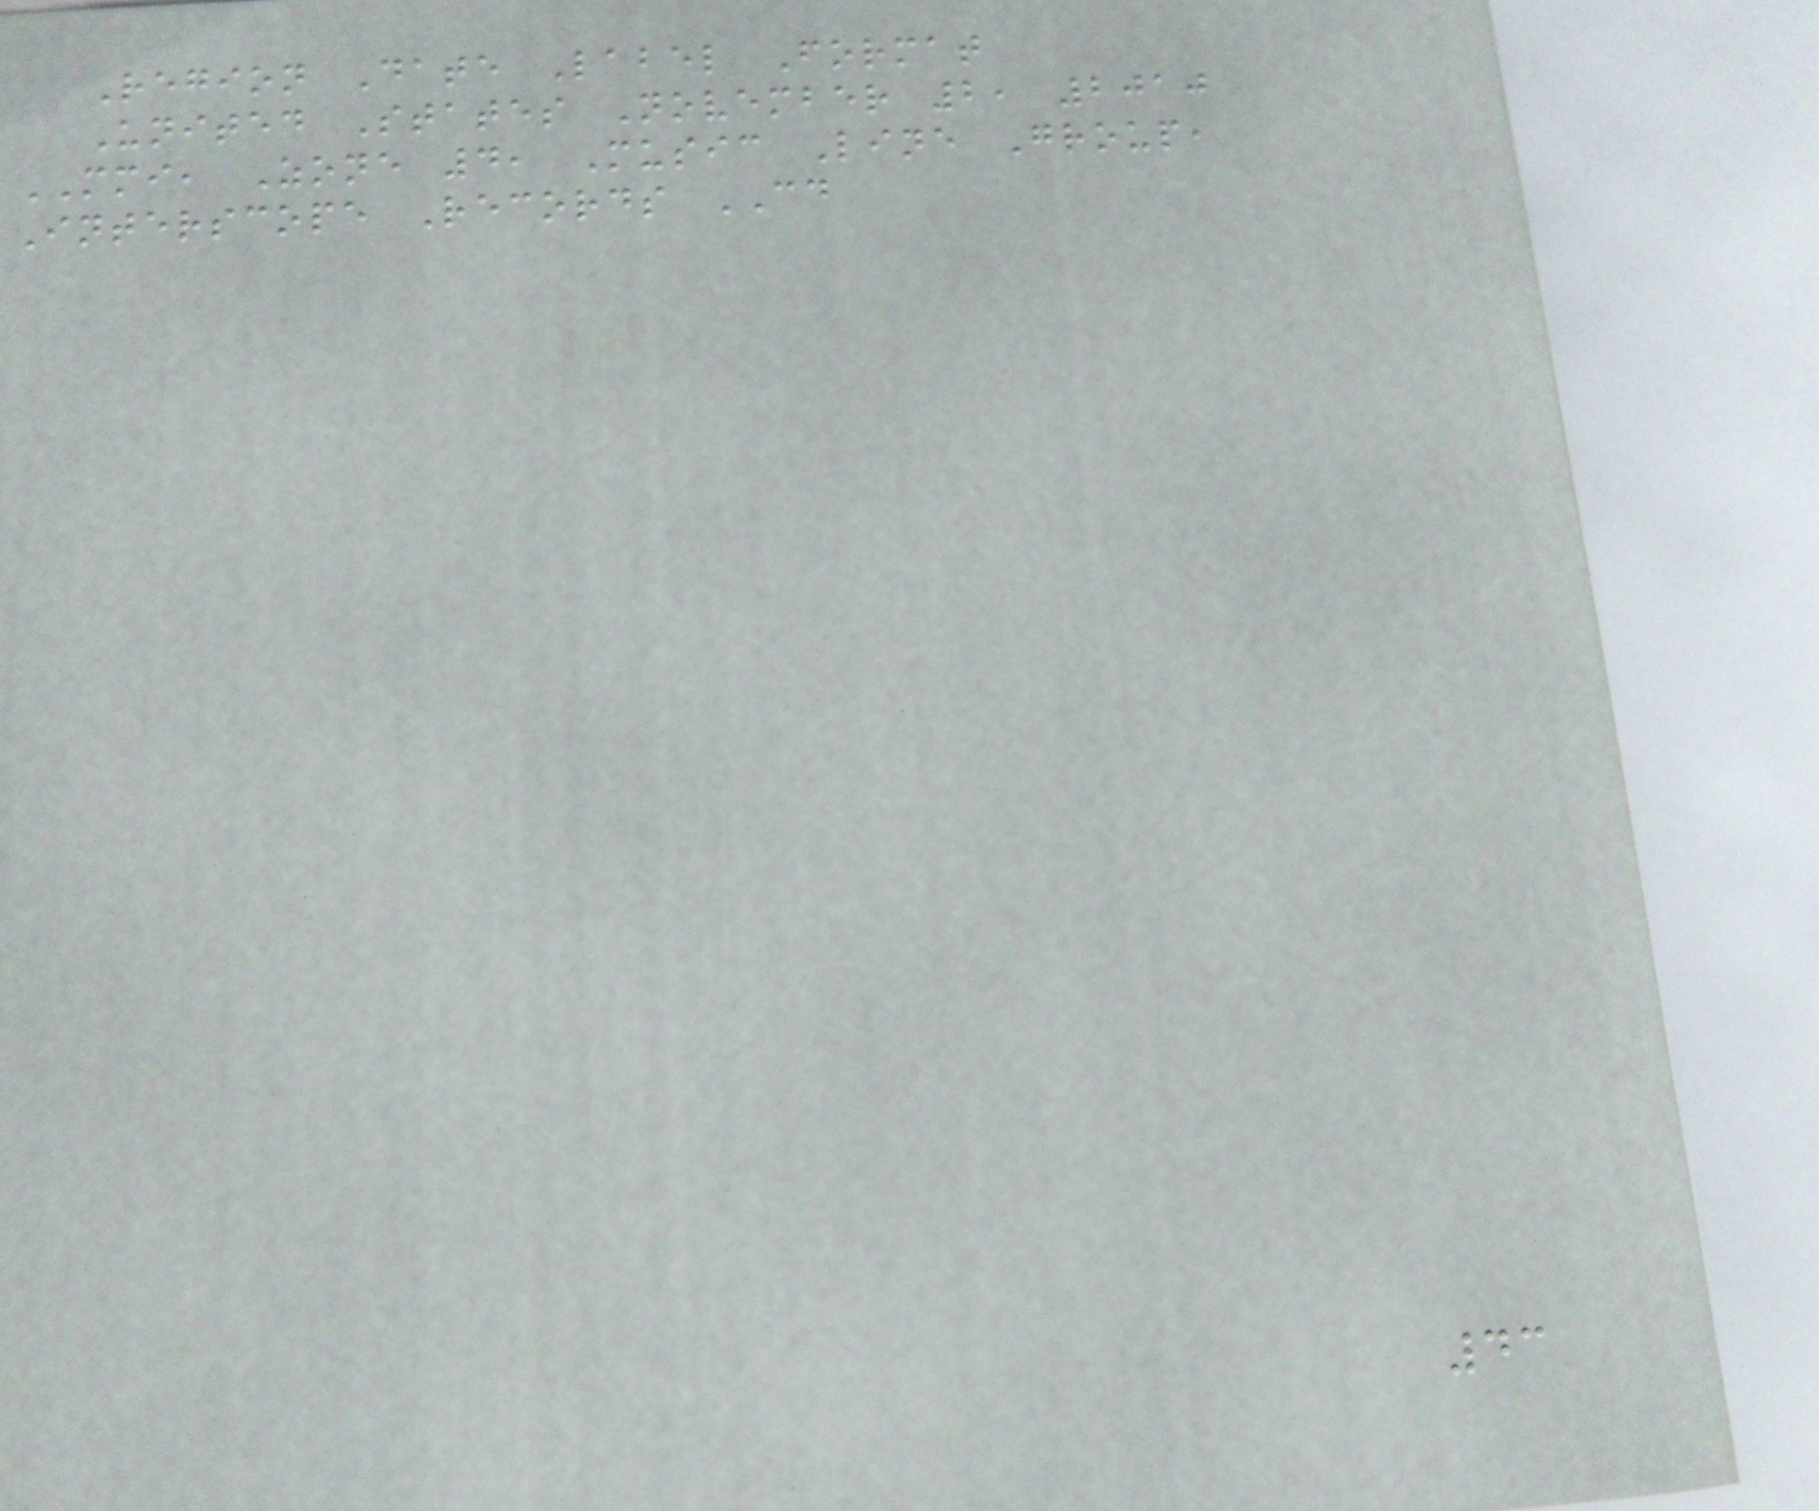Region Date Label Format
United States November 2, 2010
MMI, Zone 4, Music Line Group,
Interscope Records CD
43
